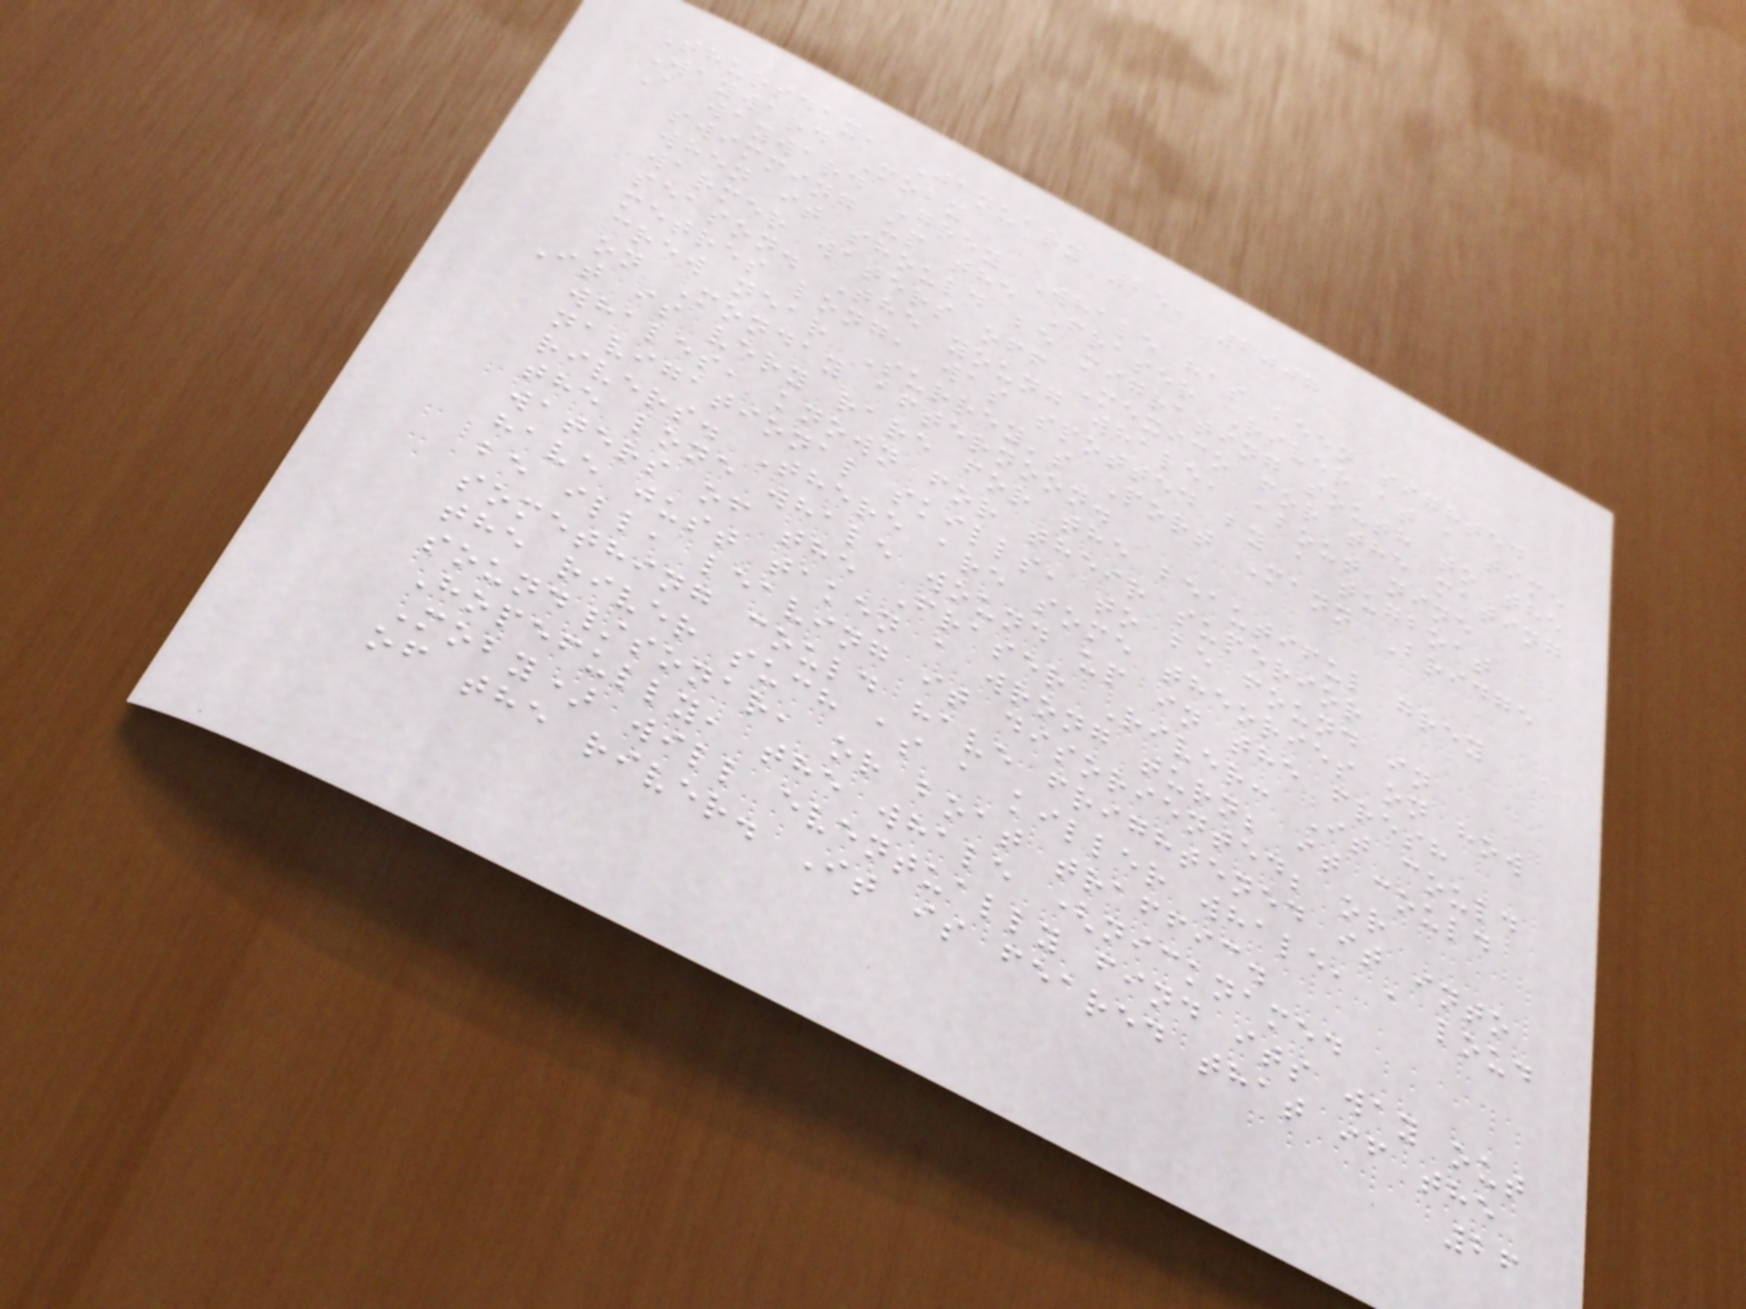Thursday, January 25, 2007
Wayward Moby
A wayward Grey Whale has been sighted
swimming up the Fraser River at a time
when it should be migrating south to the
warmer waters off Mexico for the mating
season. The young whale, about nine
metres long, was spotted by a tugboat
crew near Surrey's Port Mann Bridge
on Monday afternoon.
It is very rare for the beautiful grey
whales, known for their superior
navigational skills, to be found in
rivers. There are some theories on how
the lone whale wound up in the fresh
waters of the Fraser River: It could
have just taken a wrong turn; it could
be ill, leaving it disoriented; or
something could have frightened it into
the river such as a killer whale, a loud
sound/sonar, or boat traffic.
Hopefully, the whale (nicknamed
Moby) will eventually find its way out
of the river. It is feared that if the
26
